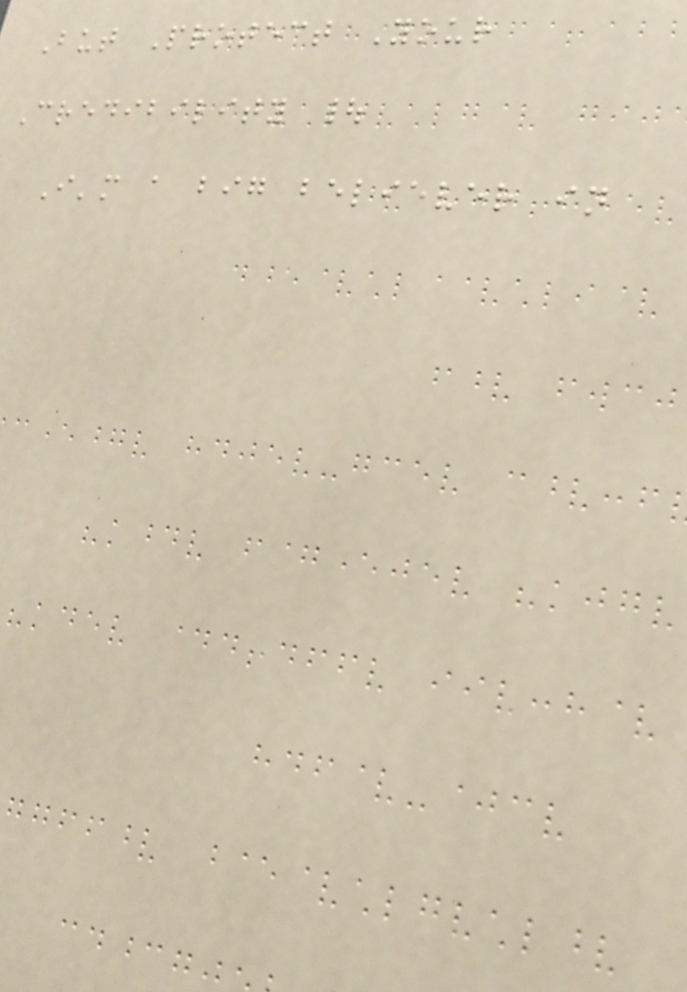But Protect Your
Credibility |
I'm a big believer in
